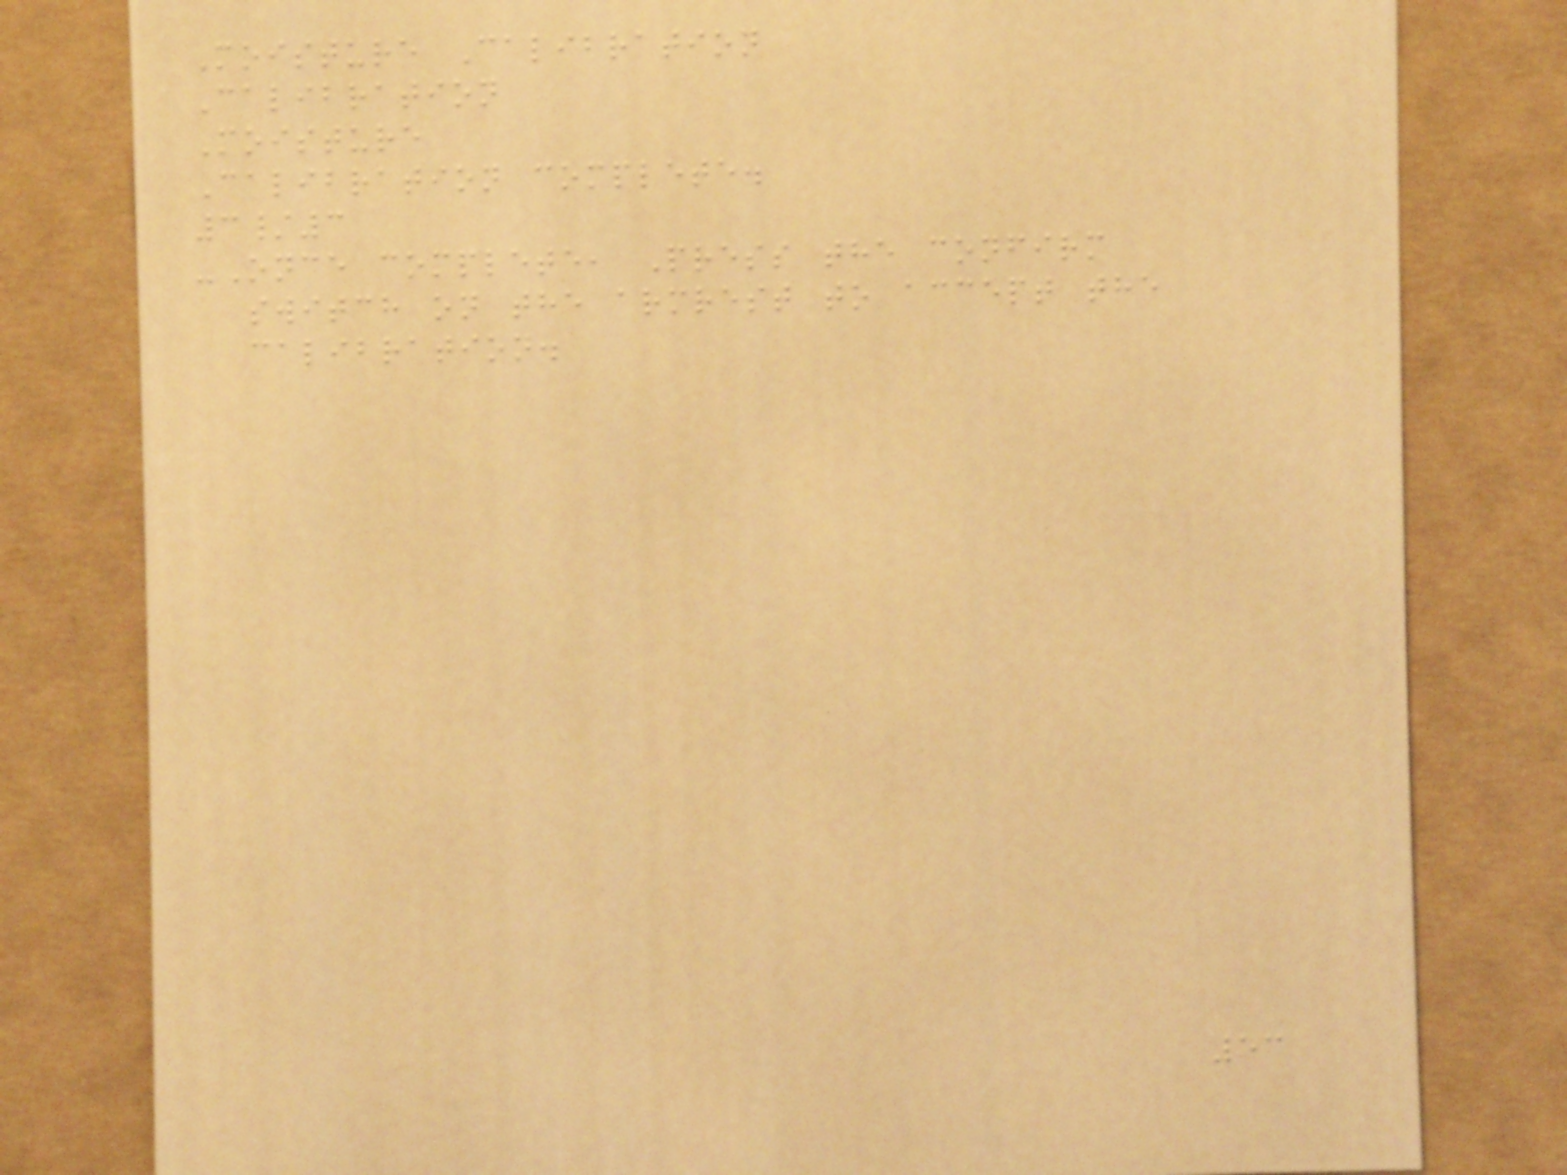Moisture Calibration
Calibration
Moisture
Calibration complete.
3/3
-Once complete, Press the confirm
switch on the armrest to accept the
calibration.
53
